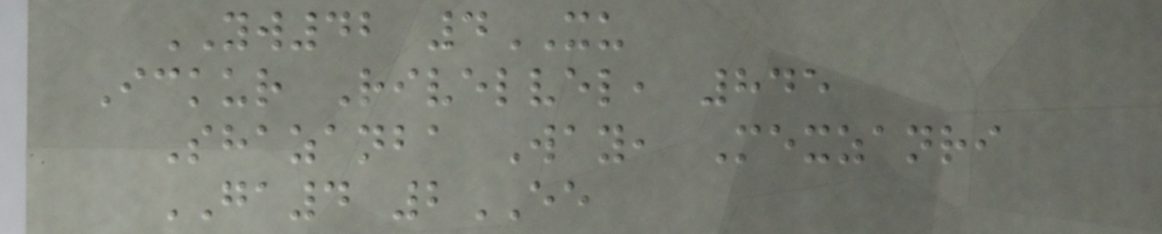YW42 4XU
Ickur Rivelvel, 845
Shazanba Way, Mexzanri
GA4 2EE
